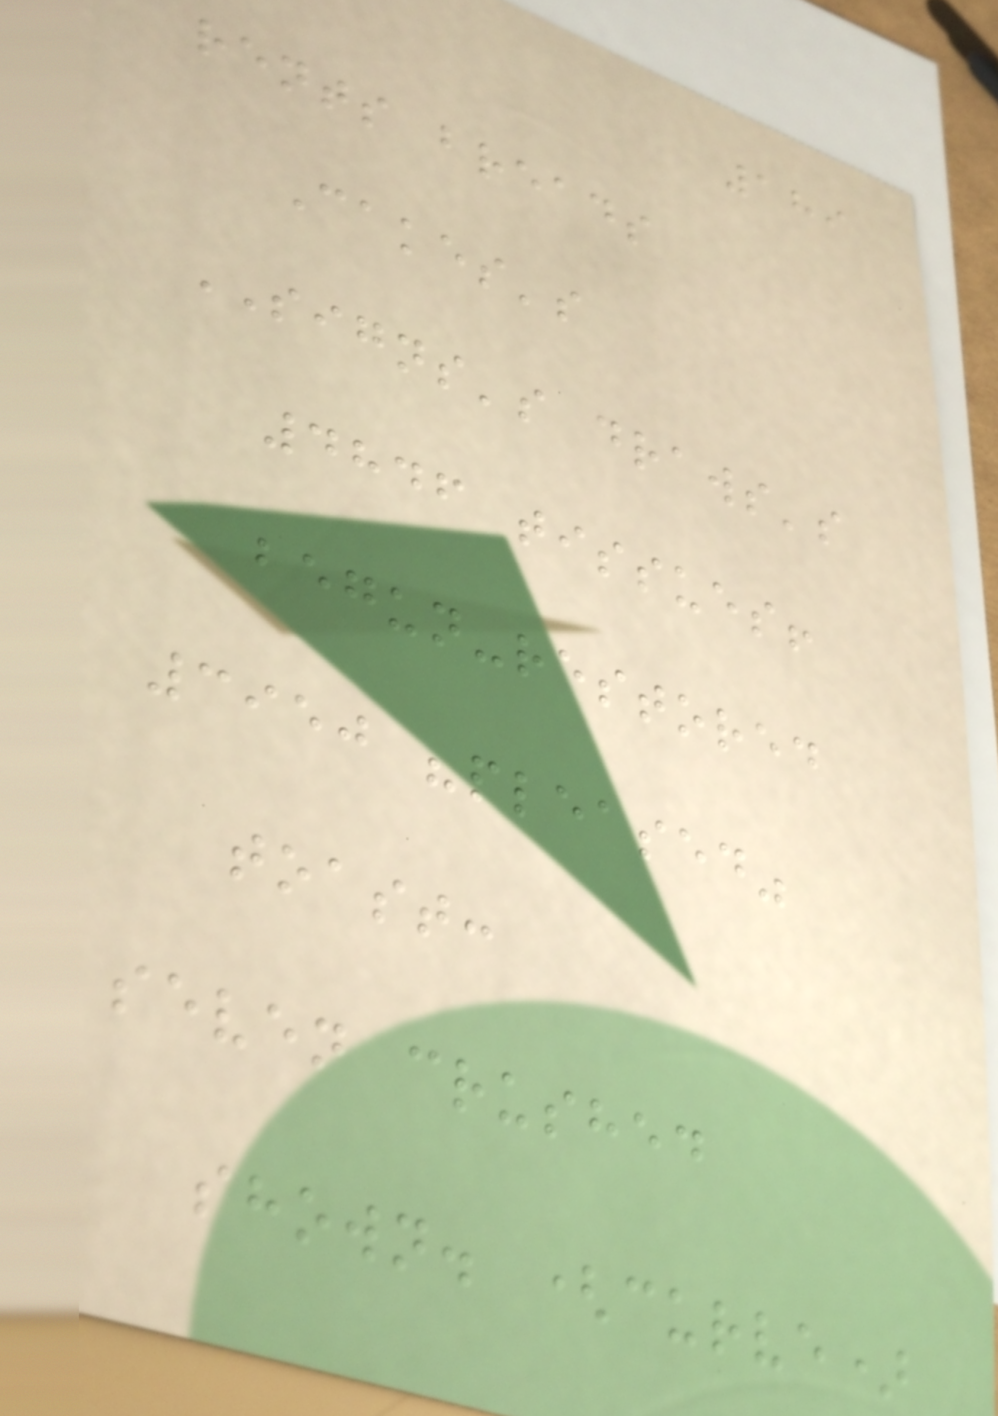189
rents breads
Cakes's
SIGNS's draws's
4846 tissues!
begun-restored
3950 "pleased"
toast:
seven crushed
shown. (curve)
